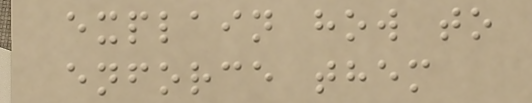explain how to
enforce them
